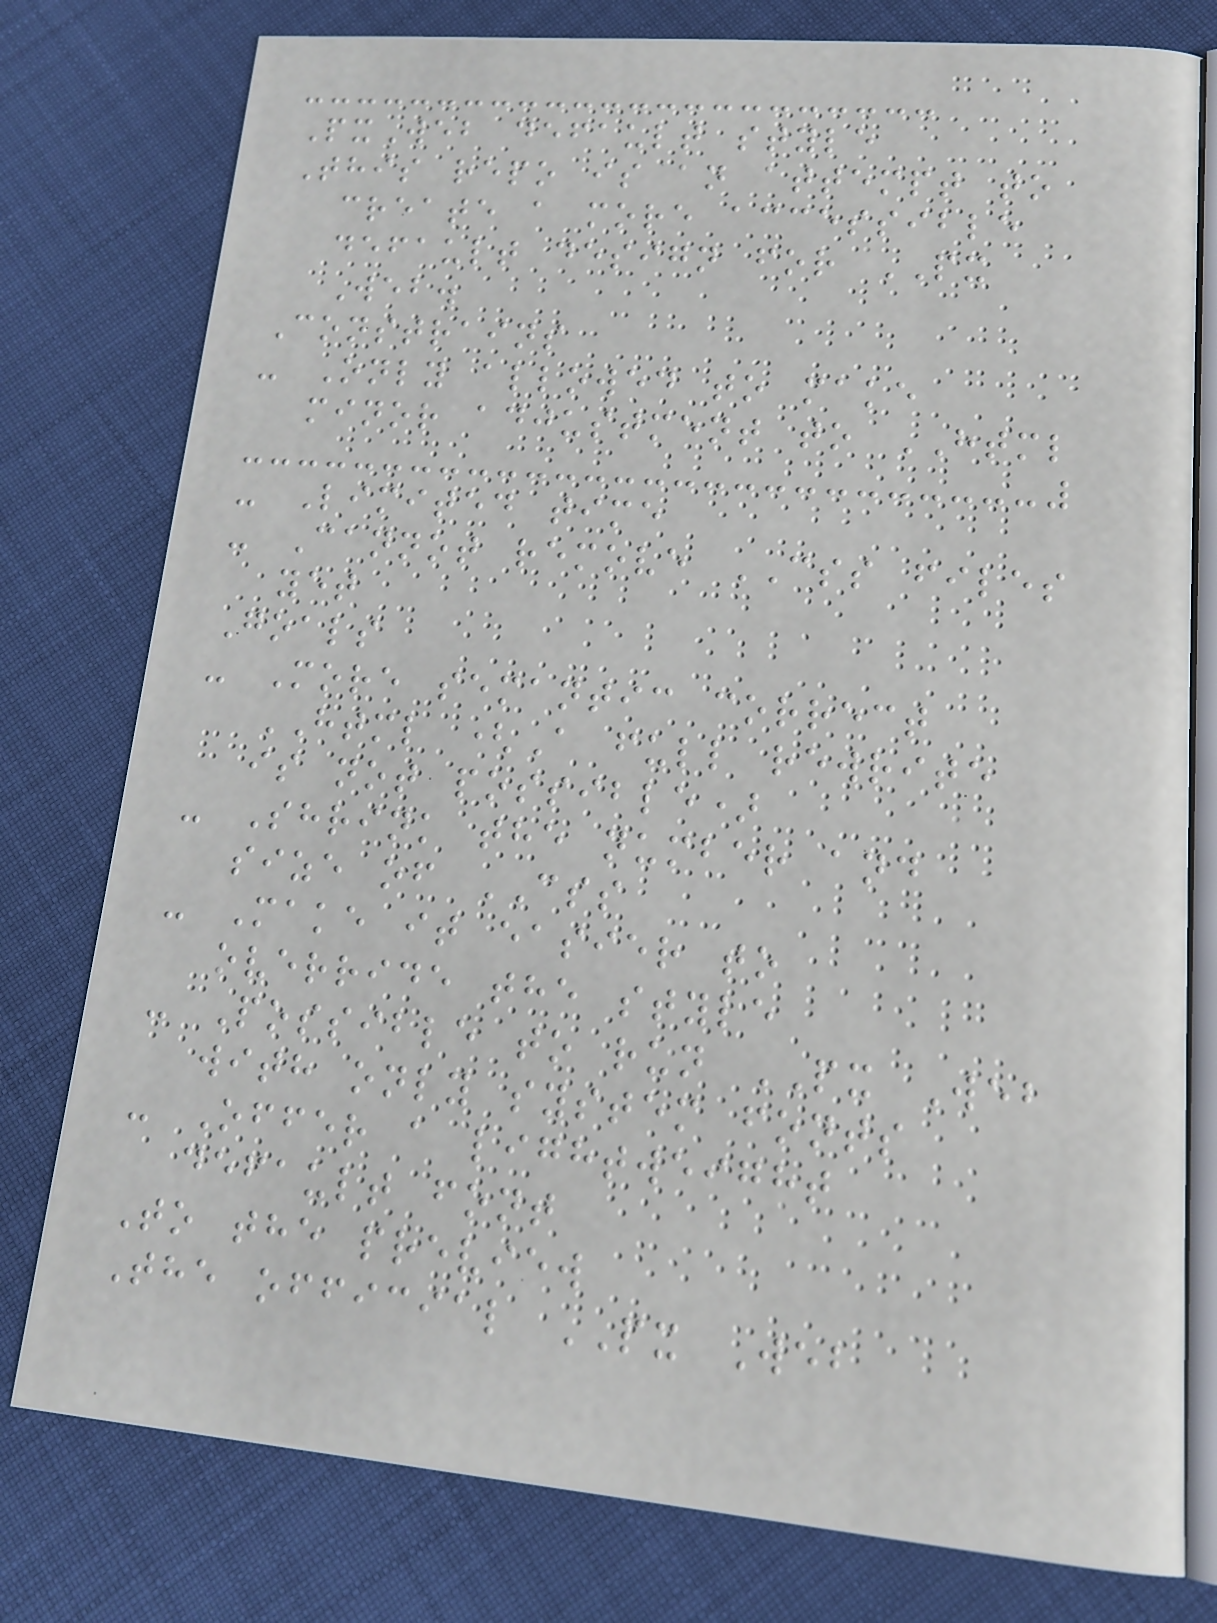PxWeb default style
This repo is an attempt to
create a more accessible
default design for PX
Web.
Constrains
- Only allowed to make
minor adjustment to HTML
- Limited time
- Cannot remove CSS files
yet
Goals
- More semantic correct
HTML (A full rewrite
is not possible)
- Shrink the number and
size of CSS
- Make it easier to
override the style
- Possible to run PX Web
with only system fonts
- Offer a lightweight
default font
To the preview
The official PX Web
